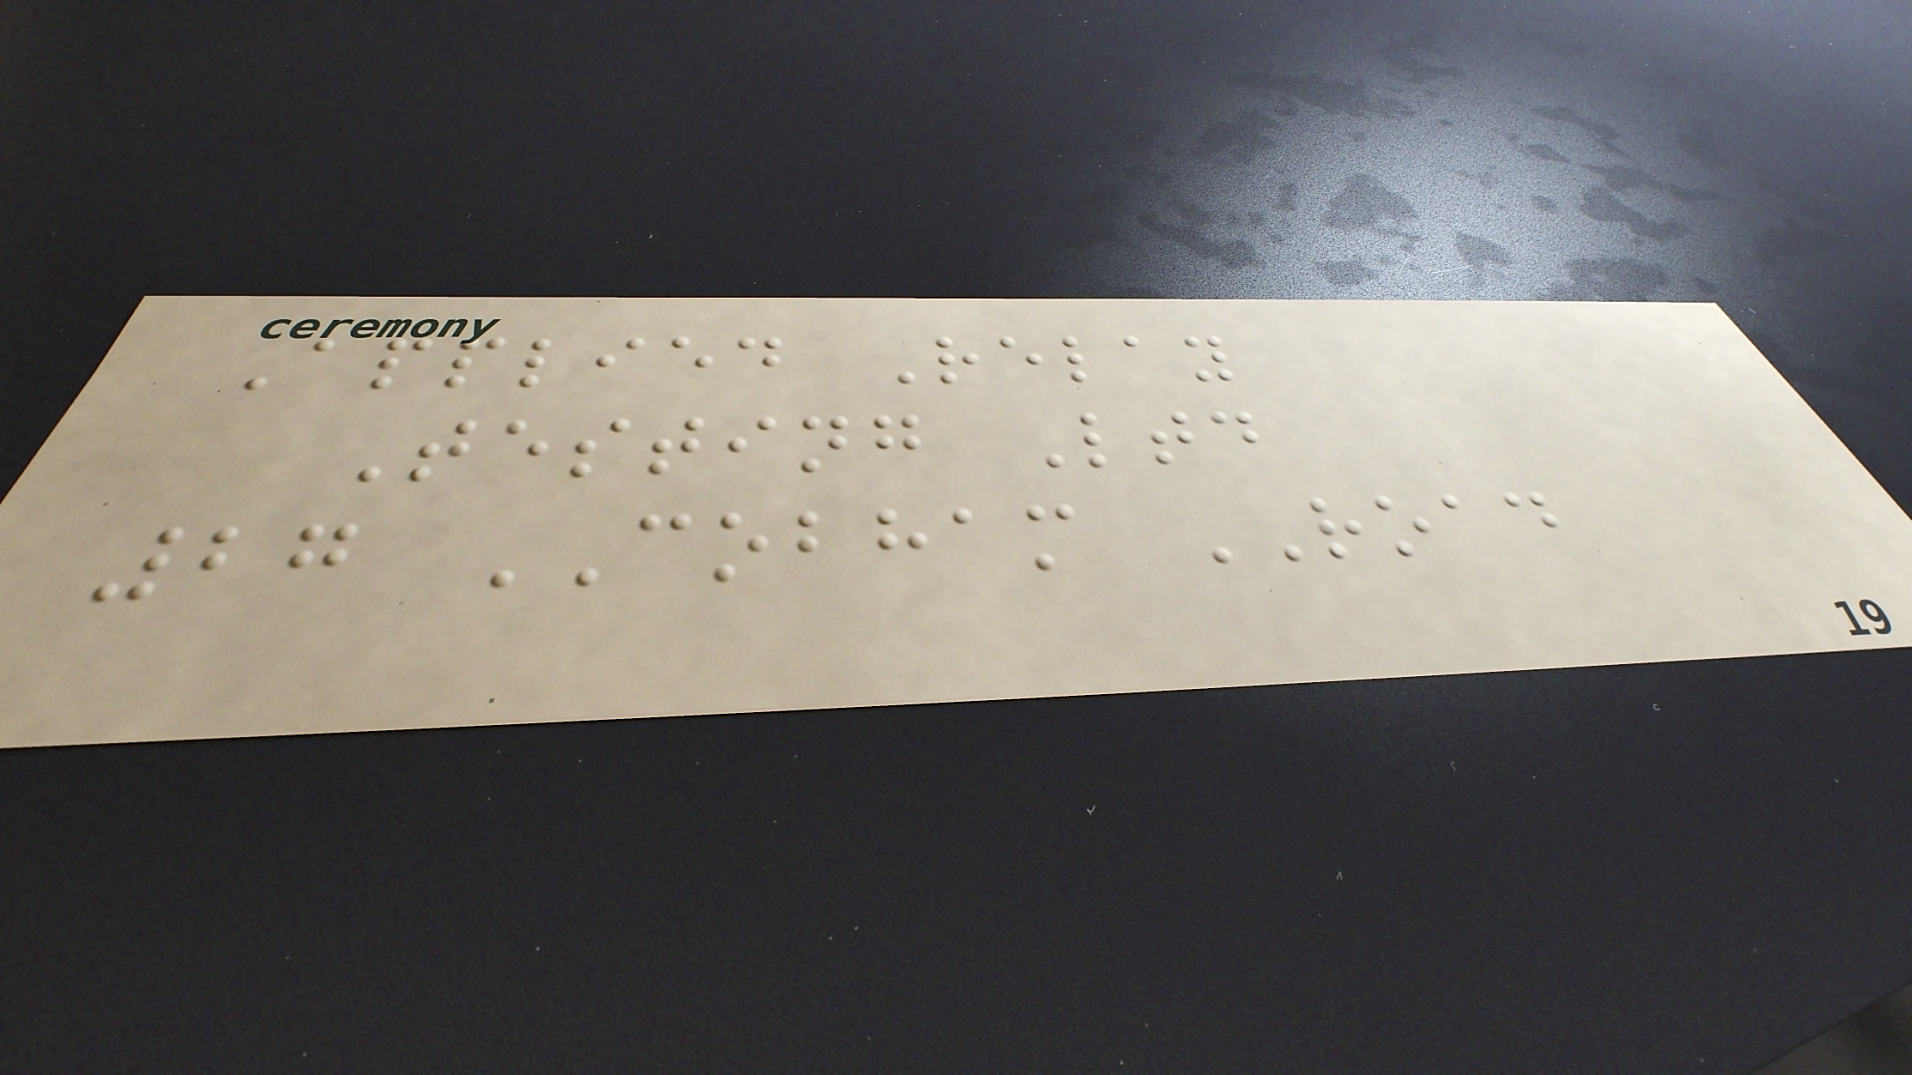Applied Relay
Testing Ltd
27 COBHAM ROAD
